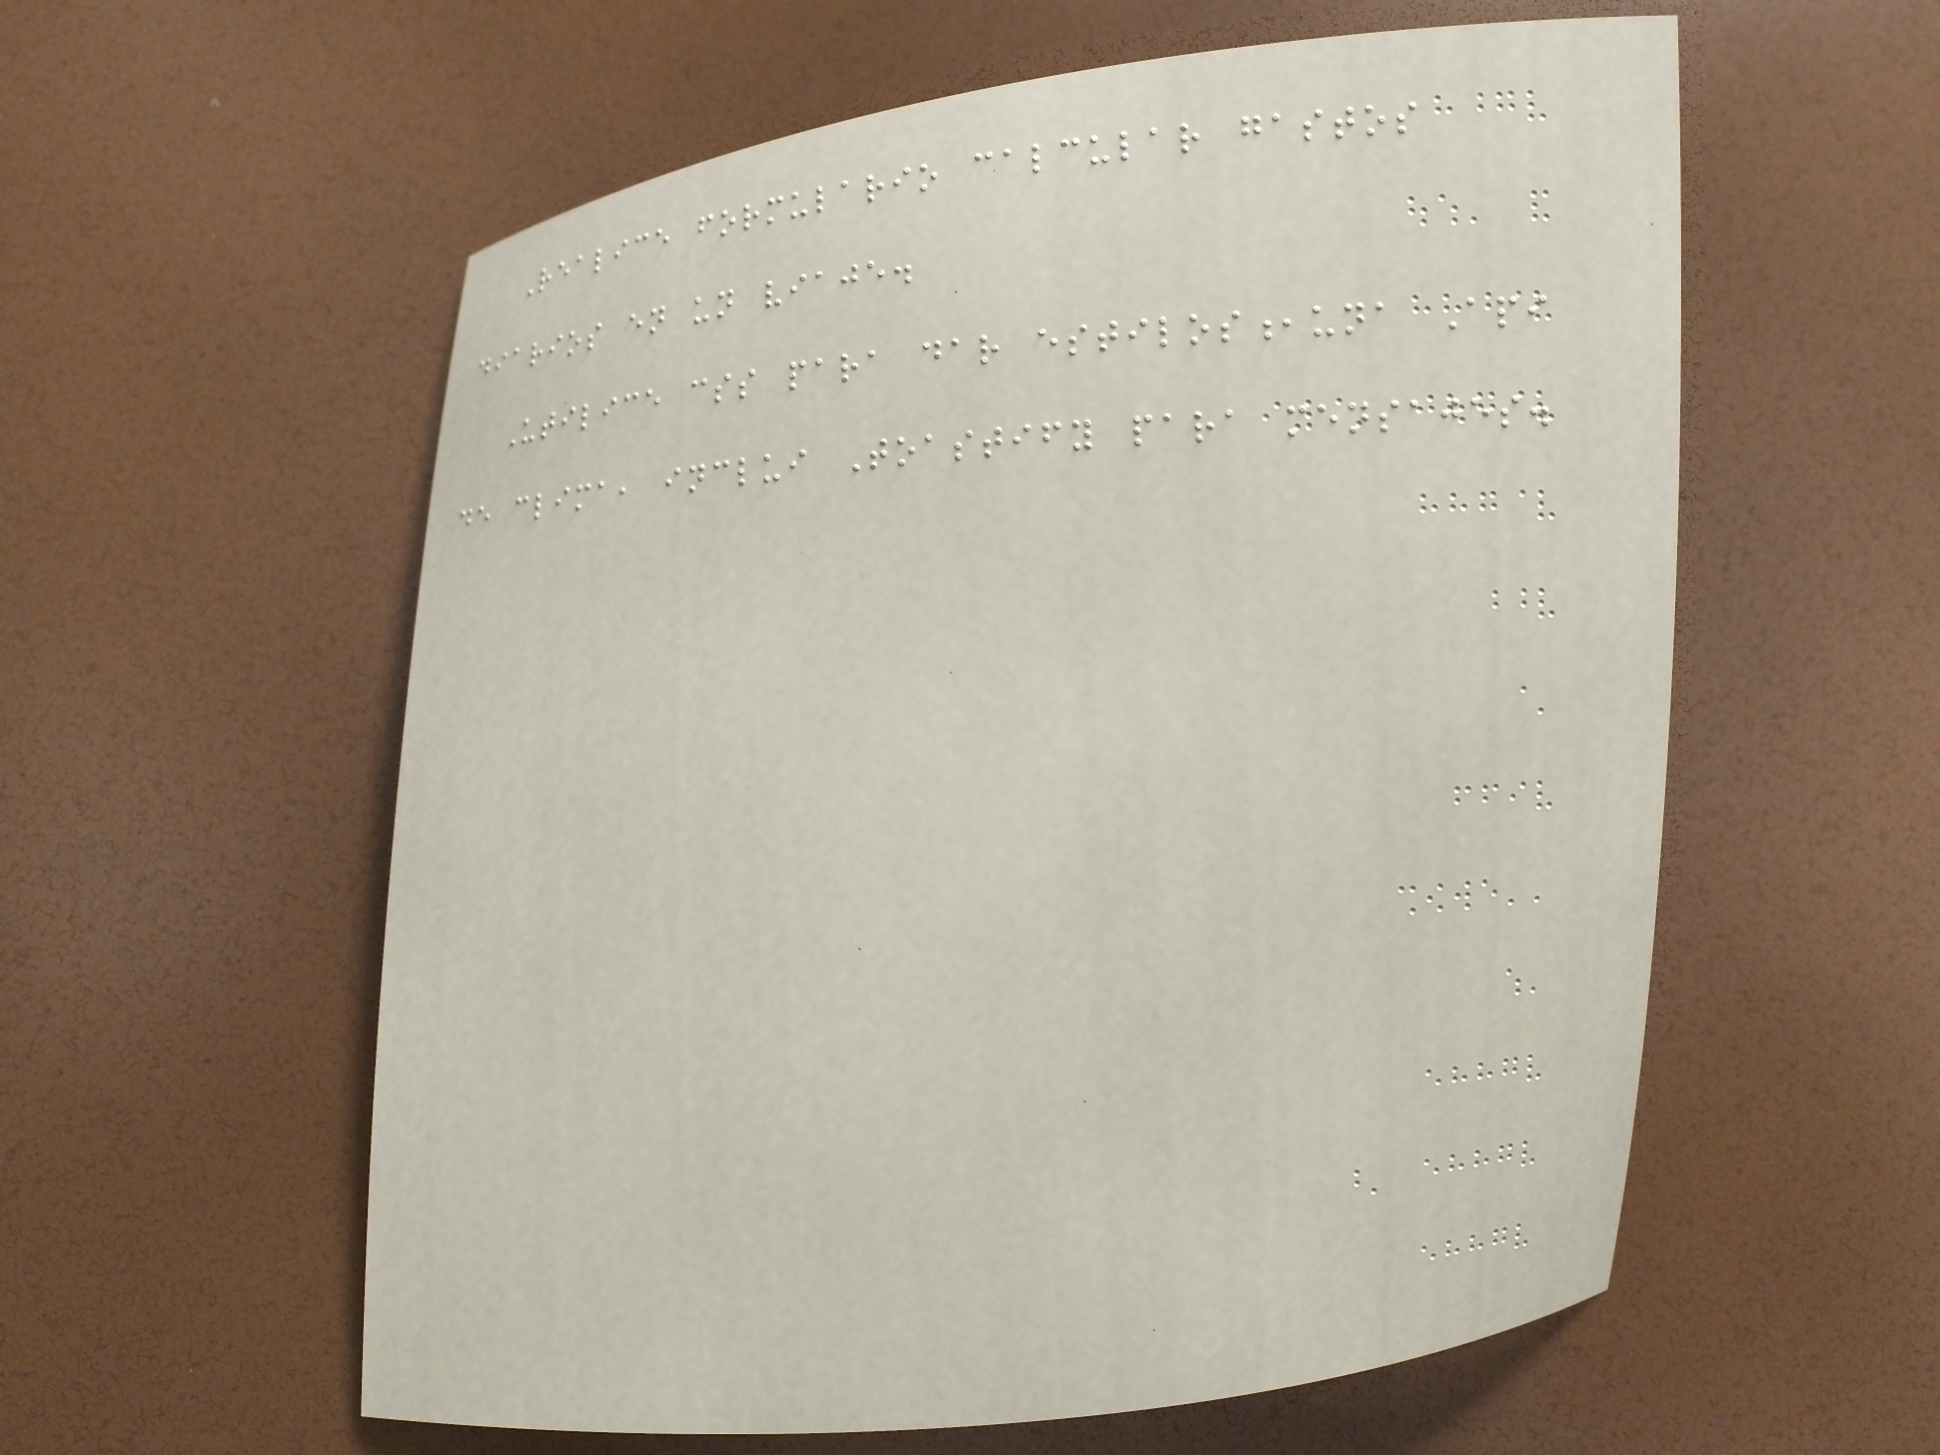Realice formulario calcular gastos
diarios en un viaje.
Utilice css para dar estilos,una Api
de clima, inclui Toastify para mensajes.
